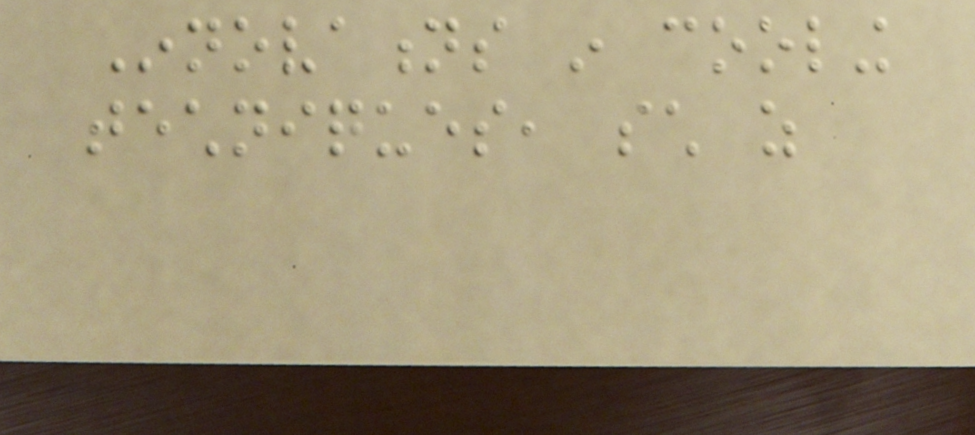Innovations in cooling
techniques, such as
